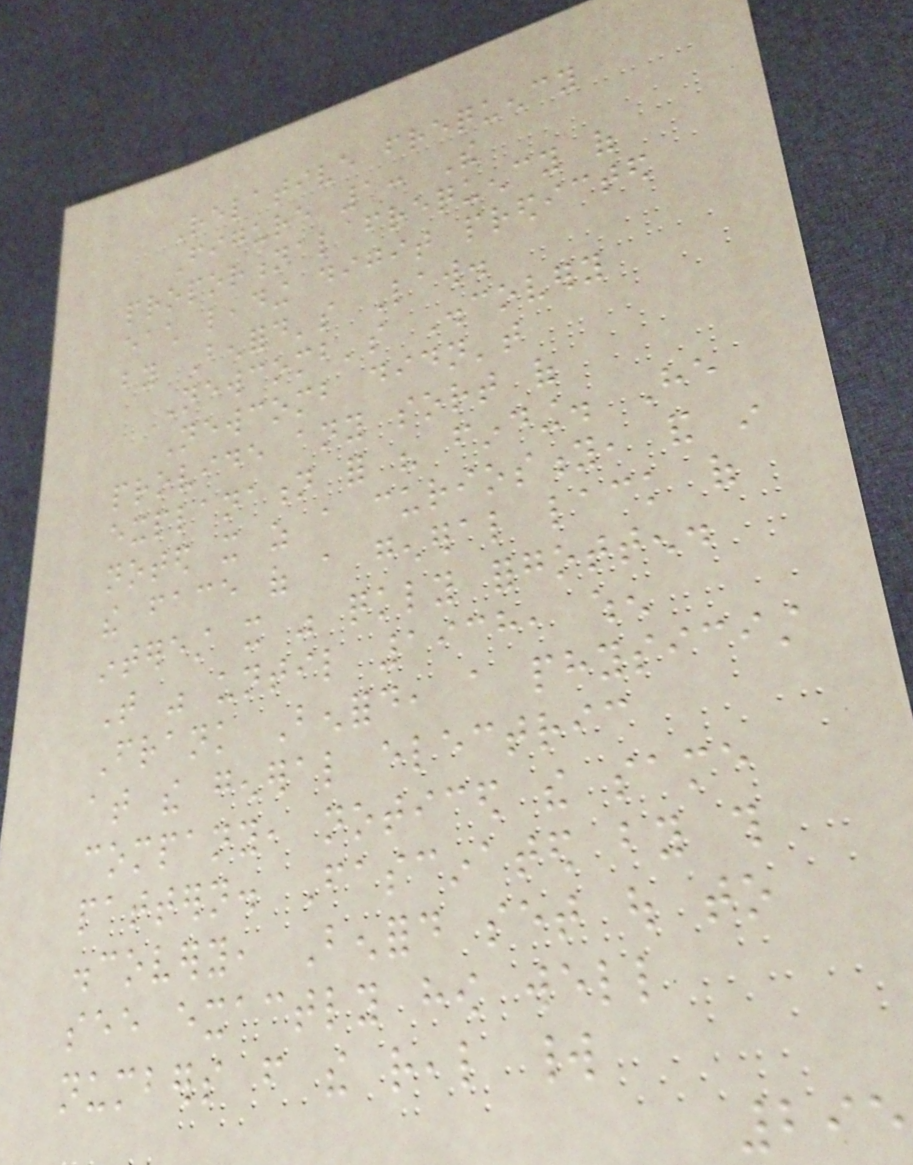Relative frequency
Figure 1: The
proportional frequency of
each leading digit predicted
by Benford's Law.
Newcomb's Discovery
Newcomb didn't
provide any sort of
explanation for his finding. He
noted it as a curiosity, and in
the face of a general lack of
interest it was quickly forgotten.
That was until 1938, when
Frank Benford, a physicist
at the general electric
company, noticed the same
pattern. Fascinated by this
discovery, Benford set out to
see exactly how well
numbers from the real world
295
